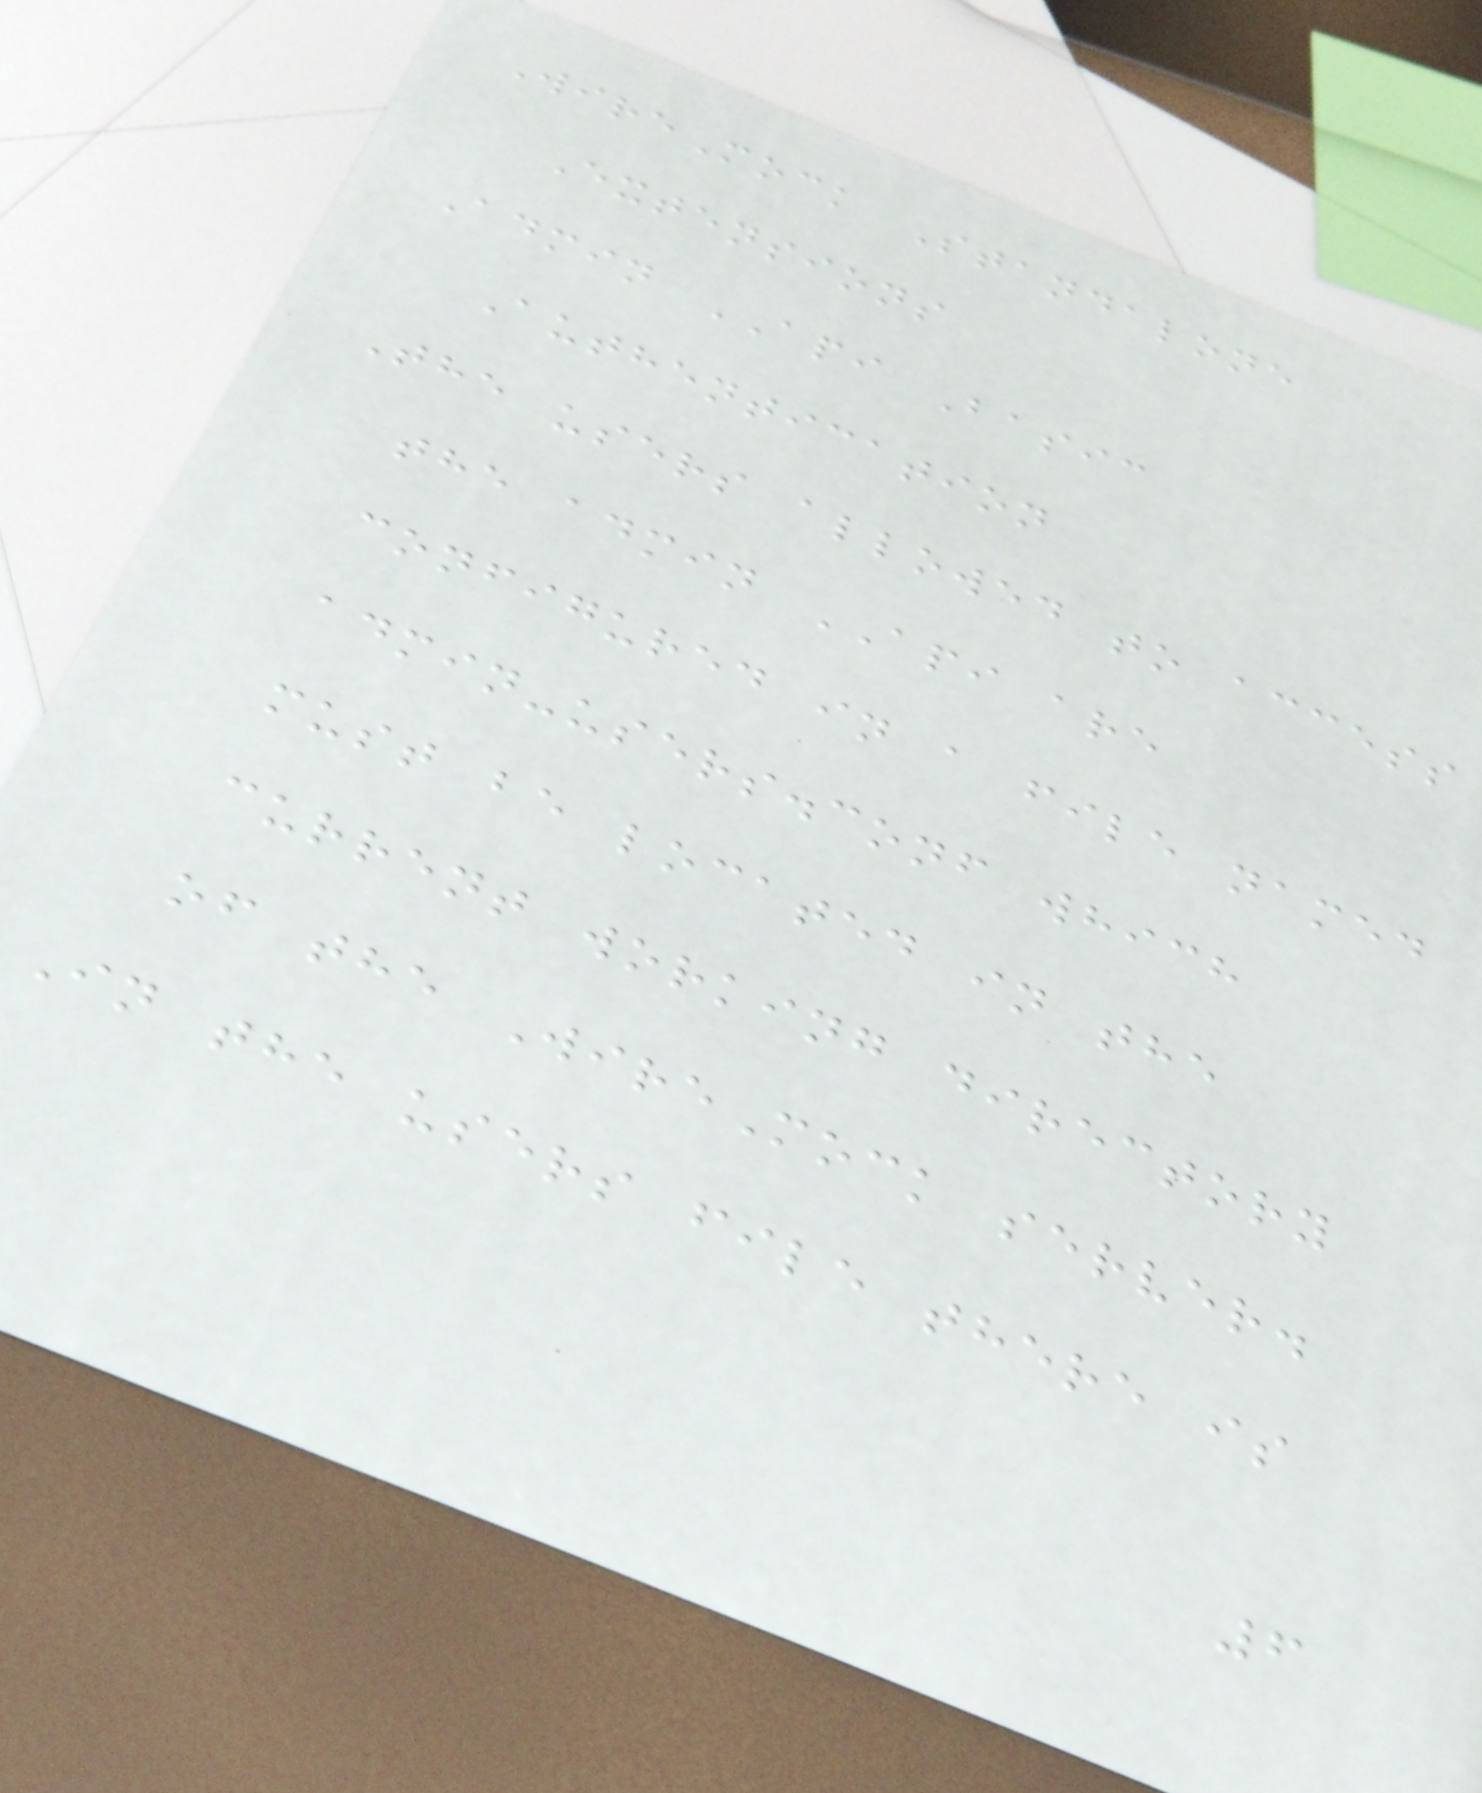WireMock Standalone
Extensions
Admin API Basic
Authentication
The users allowed to access
the admin API are
configured in a file named
admin-users.conf which
must be located in the
current working directory
of the WireMock server.
In the users file there is
6
